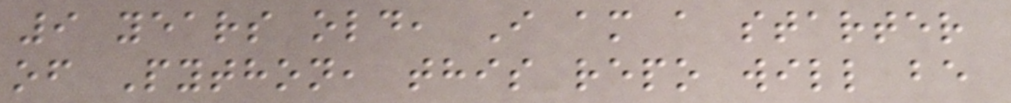9 years old, I am a starter
of Python, this repo will be
